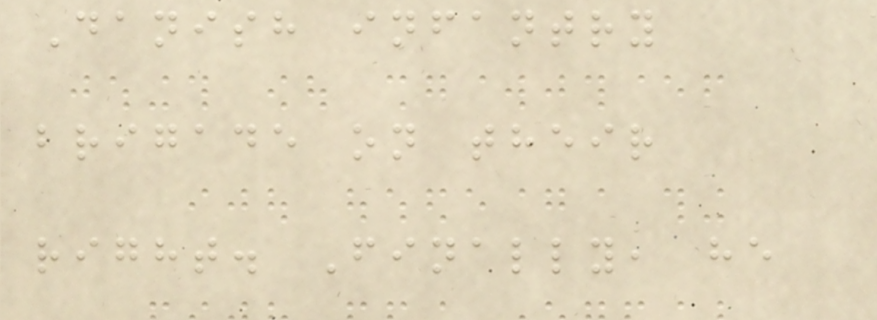Danish infantry
brigade on their
right. Finally, he
